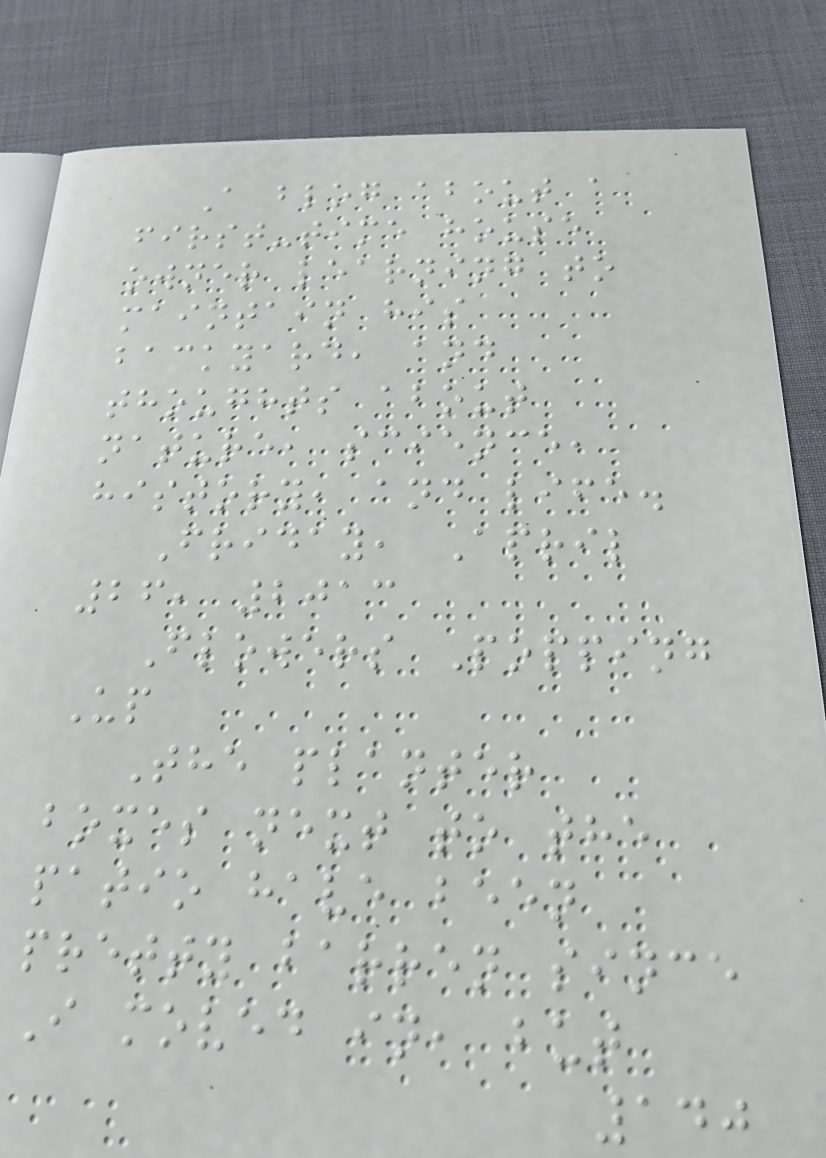A blog about a
first-time house
owner learning to
maintain his
backyard, and
thoughts about
nature, science,
history, and life.
Friday, April
26, 2013
Flowers Popping
Up
The planter
boxes next to the
patio have been
pretty barren since
I moved in, but
140
